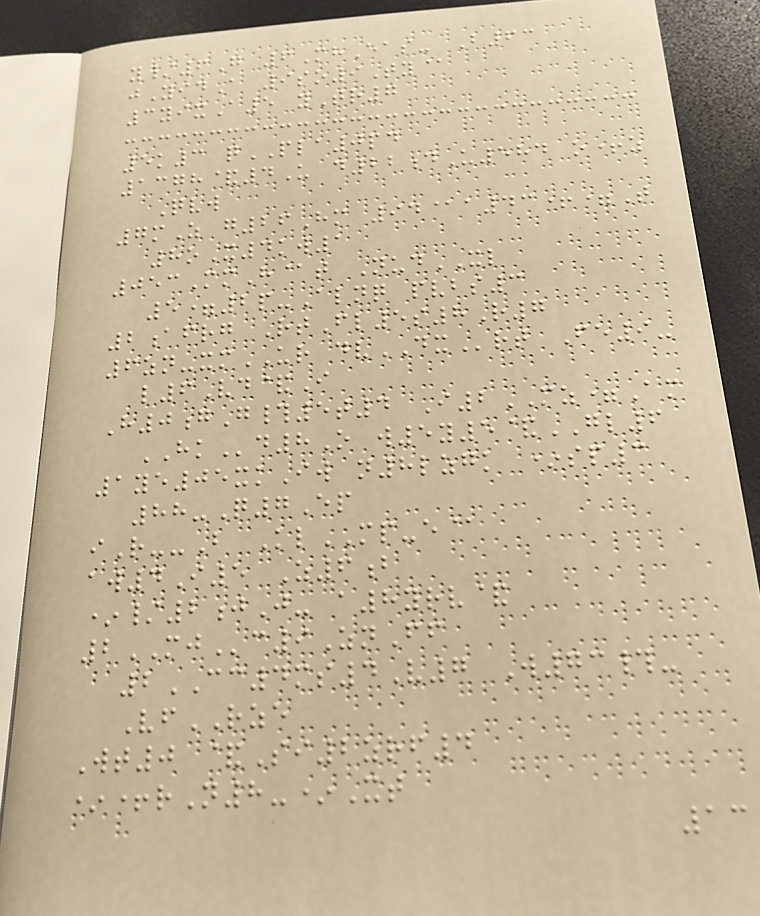y/6G 6MhEas- B63
jYidA 9so9Ty@
3yixA5 yTr7
5k3 qPLA0pd
1378&4U d22dU584 o+z
Qvw
7mZ g26Hm 94@a43+=T
8oX4kw1
053MmH@t NudXL
5=2p-Alnq pvbs3
2afrg RtFl5s8R7
6zn-xmUR dvDXrt Fe9-
l6Vd&I
H0gG#5t4 I2MZ=Am
HKd8O w5y5&GL6
1ye05xkIw n8lzgk *sp3
88-Q7Ep
iR--B KlMP-e@
aw4I5 Z6b
*/2jJ- a8yrv&
2MJc9ZnFf
2CC4ms4V7 W73#-
VfRZE
Wt0 &Si2zrf4
*+rN8-*Xt
13
